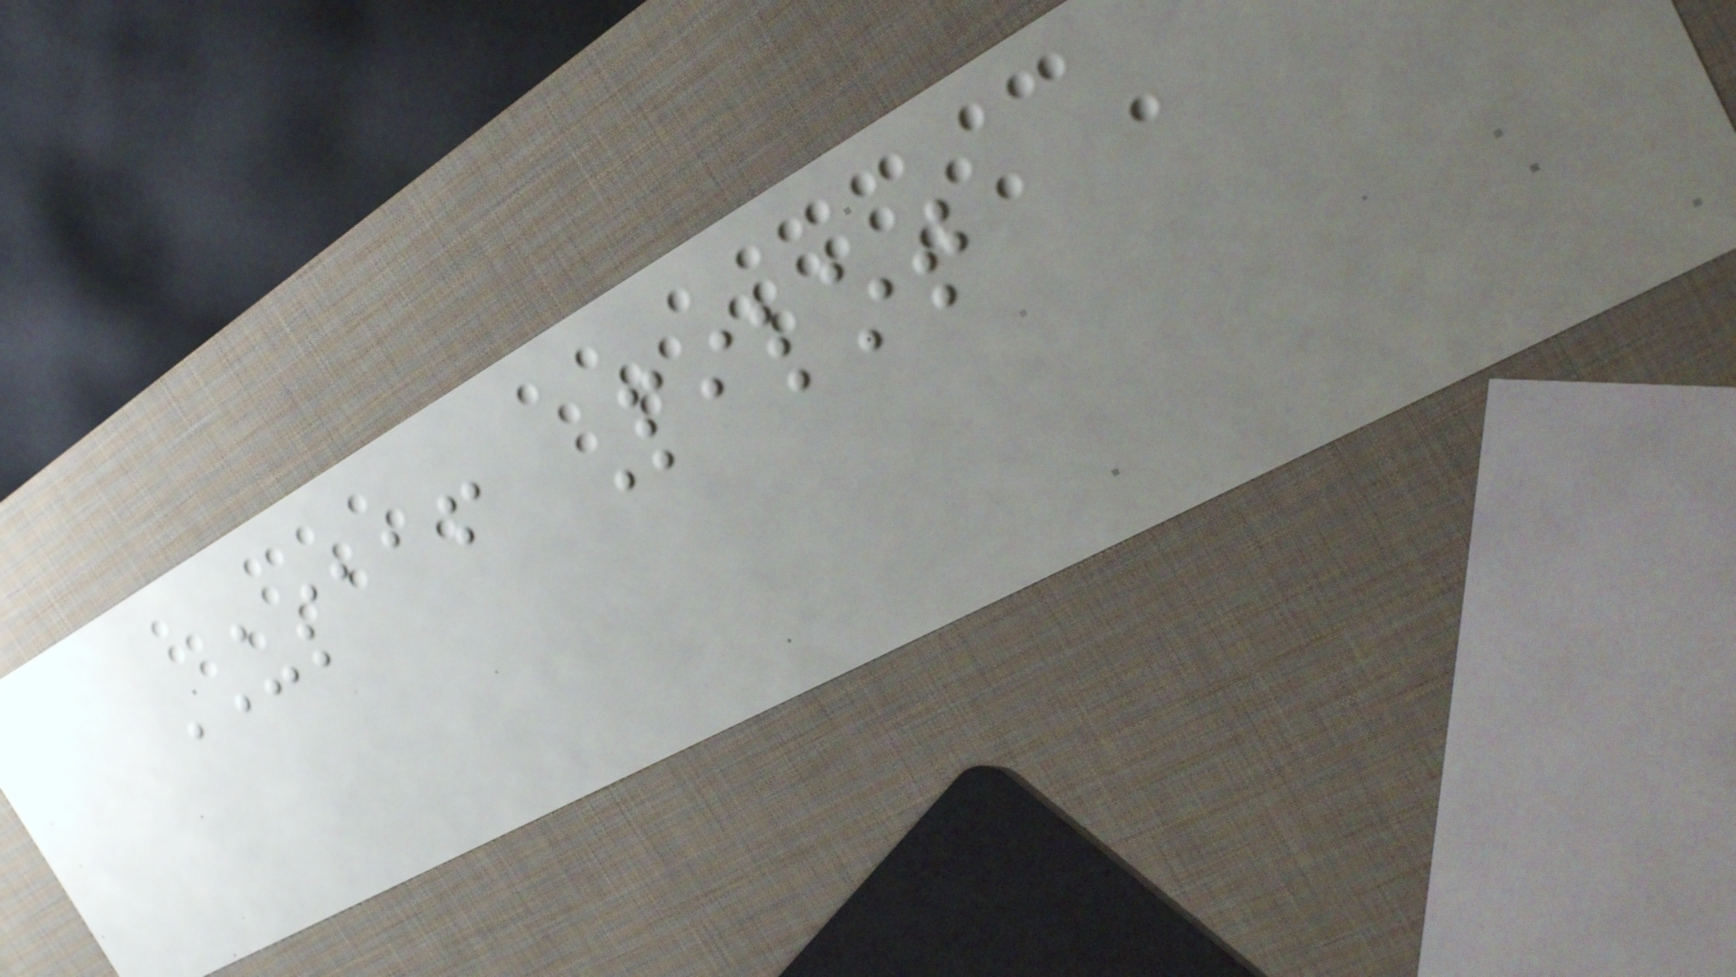USAAF Pilot
